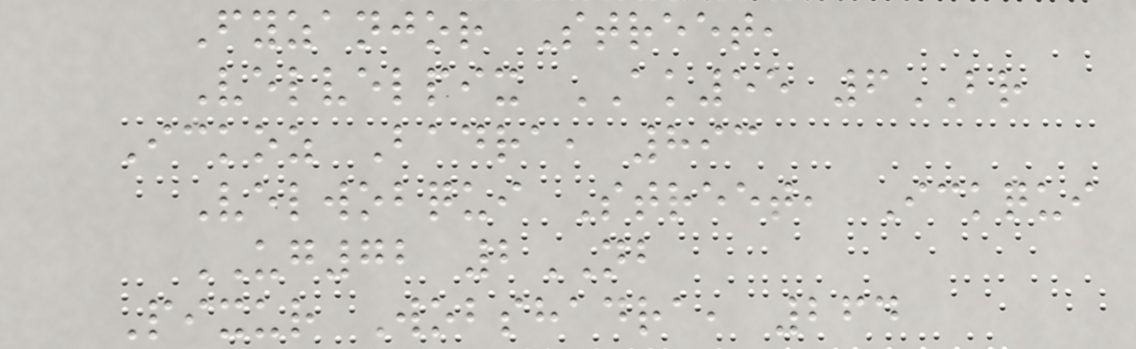Fyzanjor Street,
Velvelpix AK55 6BR
Ickoz Badra, 893
Velwobqui Street, Ickqui
UG72 2NB
Pixur Wobshadra, 264
